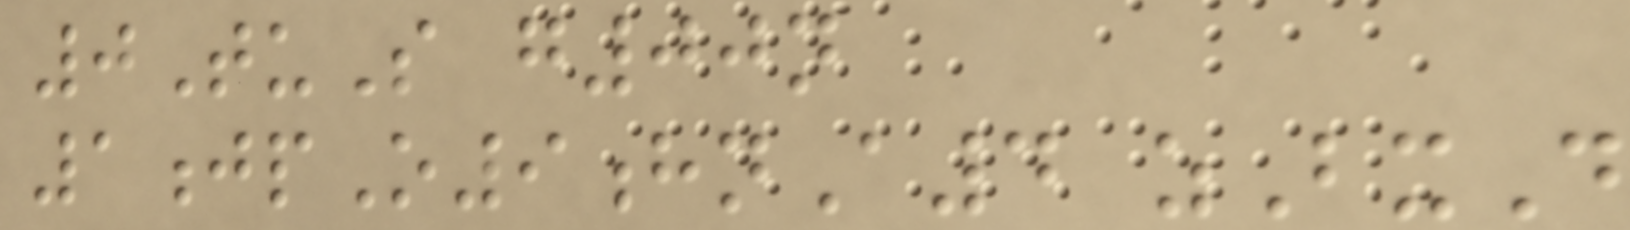0TuS g00n
1jpO9hnA4 zBxD
